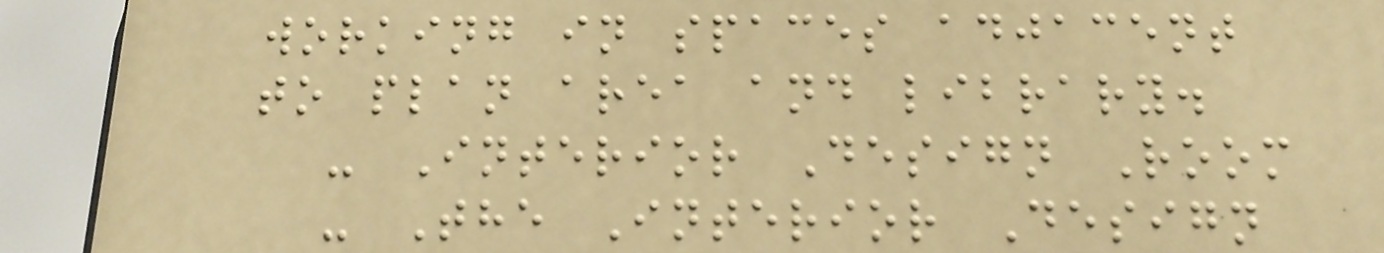working in spaces adjacent
to plan area and library.
- Interior Design Room
- The Interior Design
